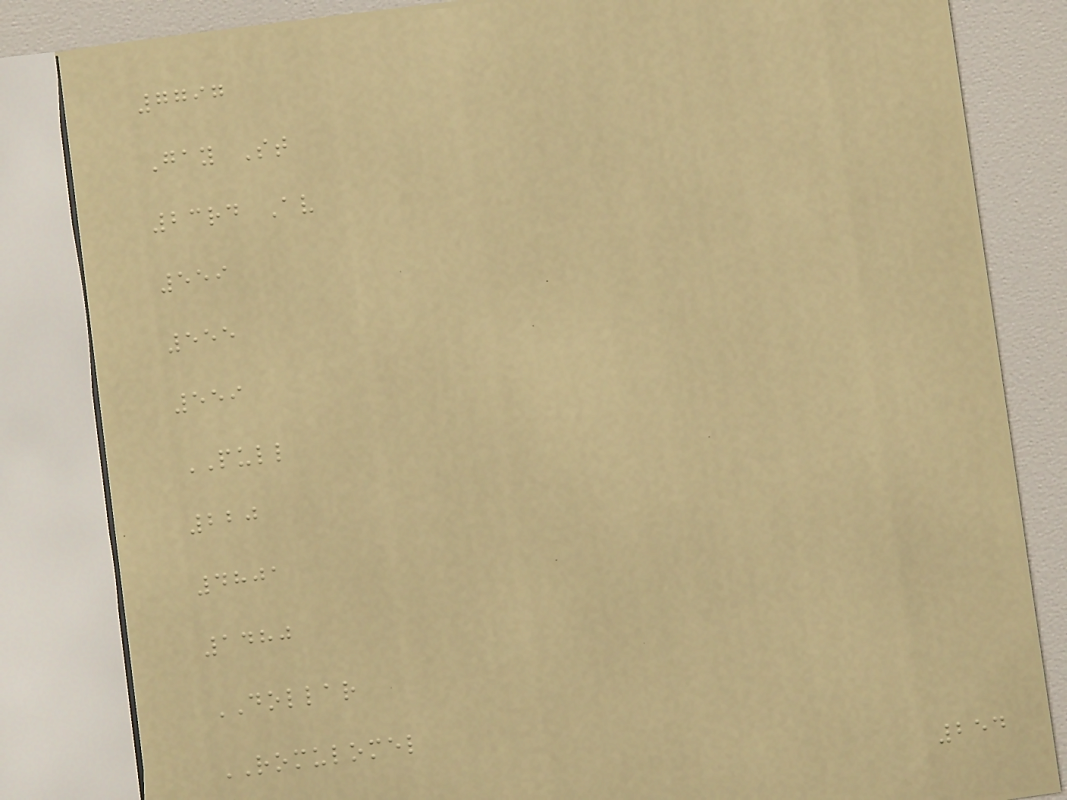7797
Gay St
23rd Av
559
555
559
PULL
220
4801
1480
DOLLAR
ROMULOMEL
254
